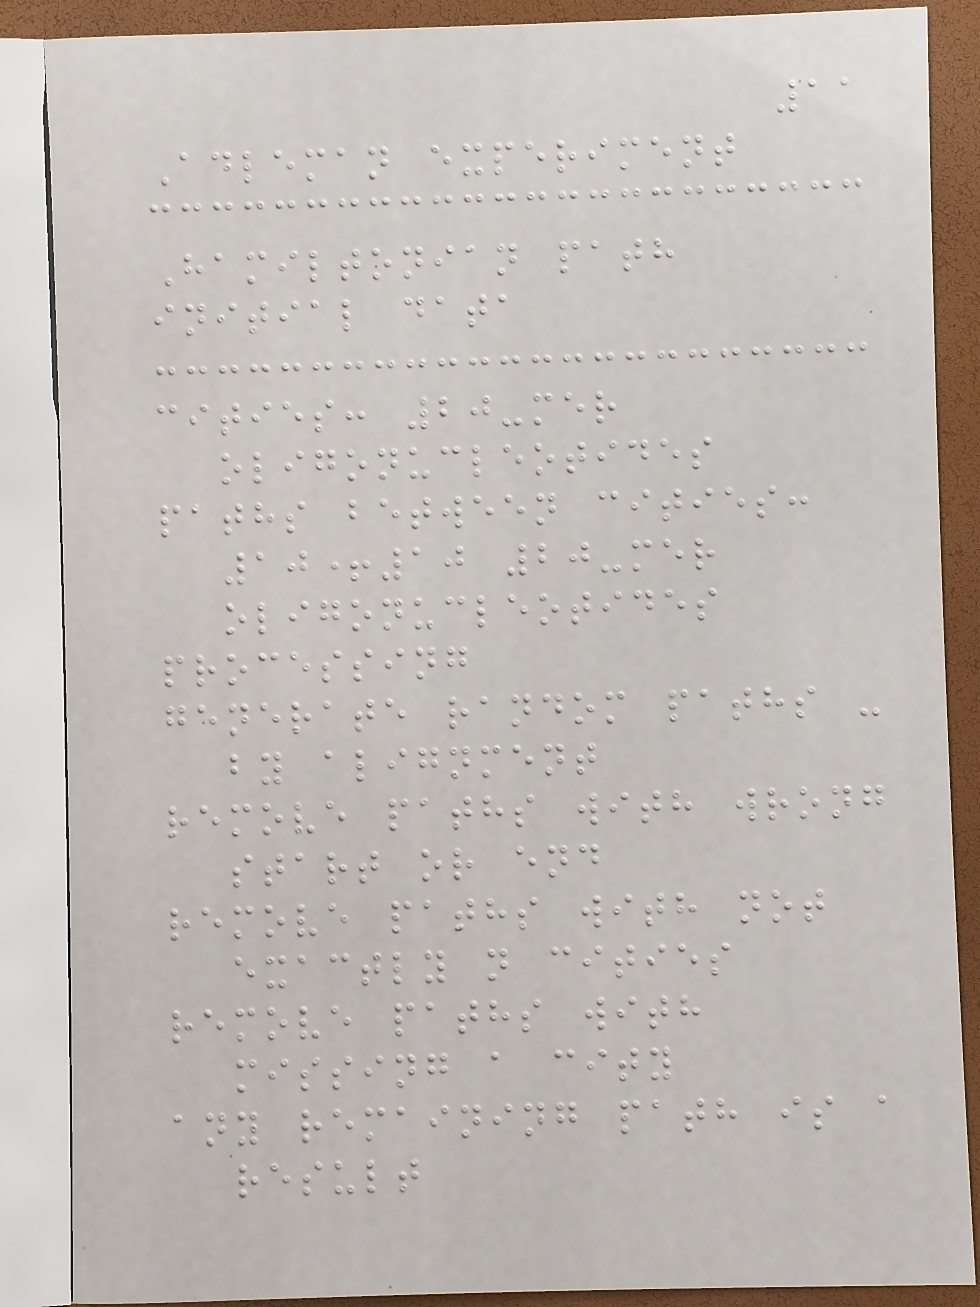11
Adleman experiment
Hamiltonian path
initial data
cities: 20-mer
oligonucleotides
paths between cities:
10+10 20-mer
oligonucleotides
processing
generate random paths -
by alignment
remove paths with wrong
start or end
remove paths with not
exactly n cities
remove paths with
missing a city
any remaining path is a
result
